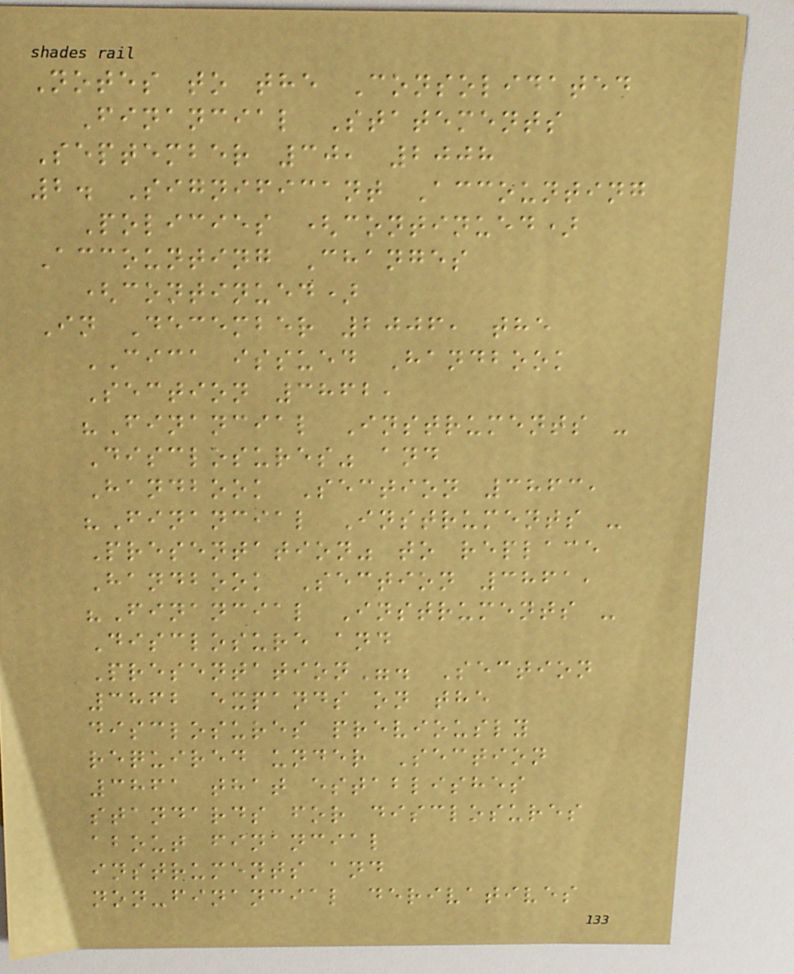Notes to the Consolidated
Financial Statements
September 30, 2008
2. Significant Accounting
Policies (continued)
Accounting Changes
(continued)
In December 2006, the
CICA issued Handbook
Section 3862,
"Financial Instruments -
Disclosures" and
Handbook Section 3863,
"Financial Instruments -
Presentation" to replace
Handbook Section 3861,
"Financial Instruments -
Disclosure and
Presentation". Section
3862 expands on the
disclosures previously
required under Section
3861 that establishes
standards for disclosures
about financial
instruments and
non-financial derivatives
